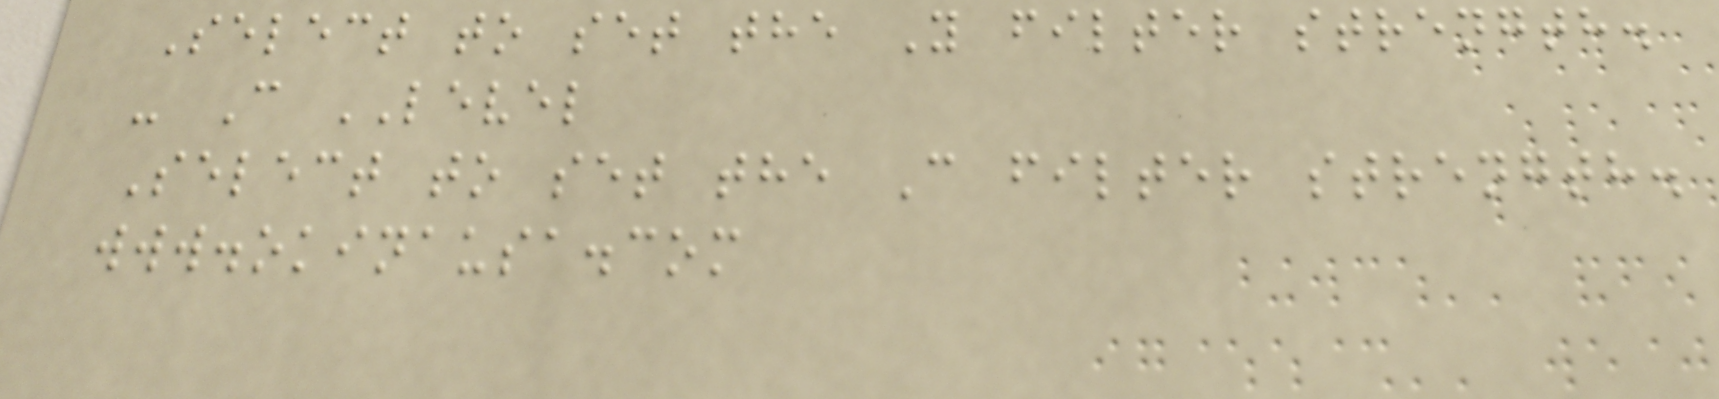Select to set the Y filter strength.
- C LEVEL
Select to set the C filter strength.
www.okinausa.com
